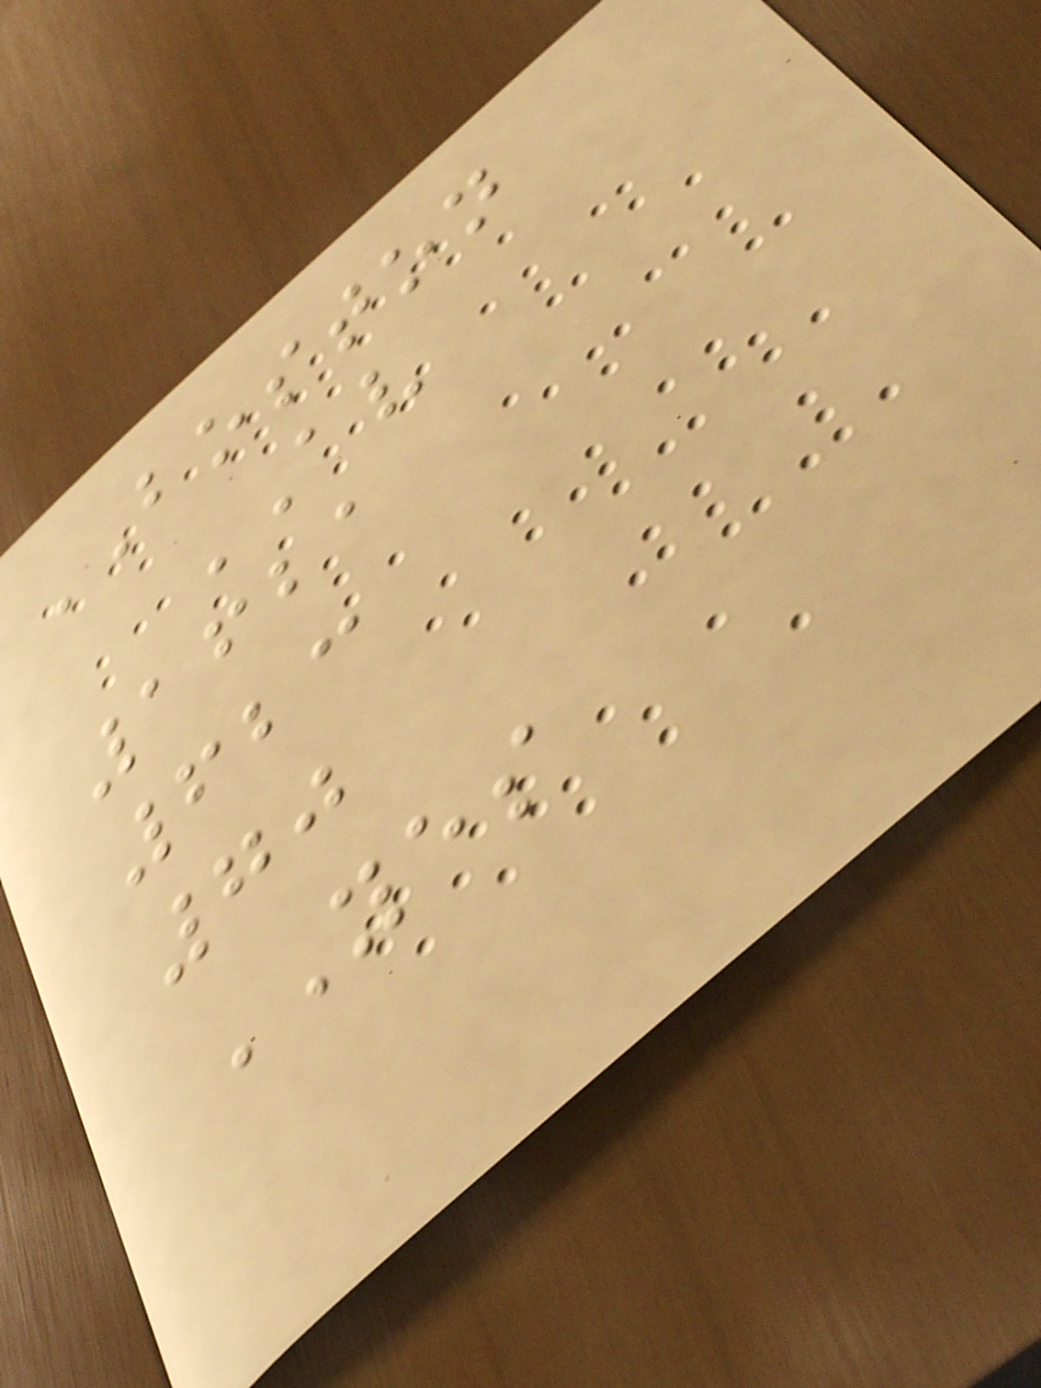BOSTON
AV
1621
623
70
YES
